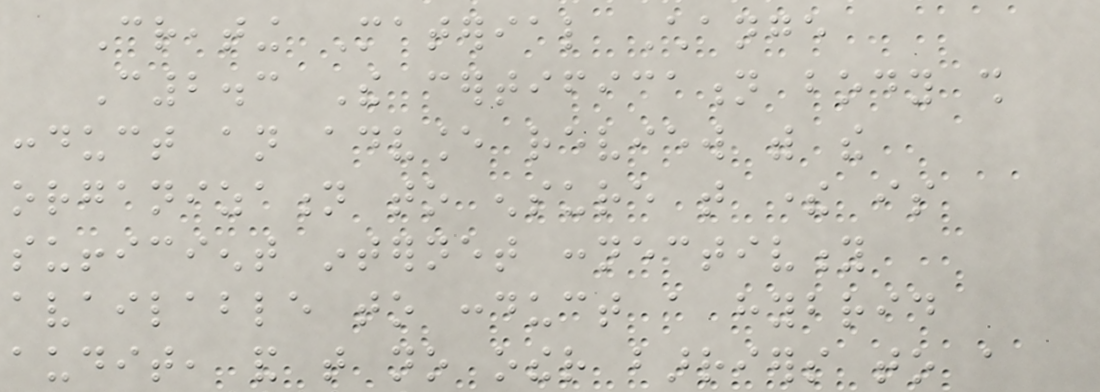Creating Material Change
C2.3 The certification body shall
conduct an advance review with the
organization to ensure that there is
sufficient internet connectivity
available to conduct a hybrid
audit, and that no other barriers to a
